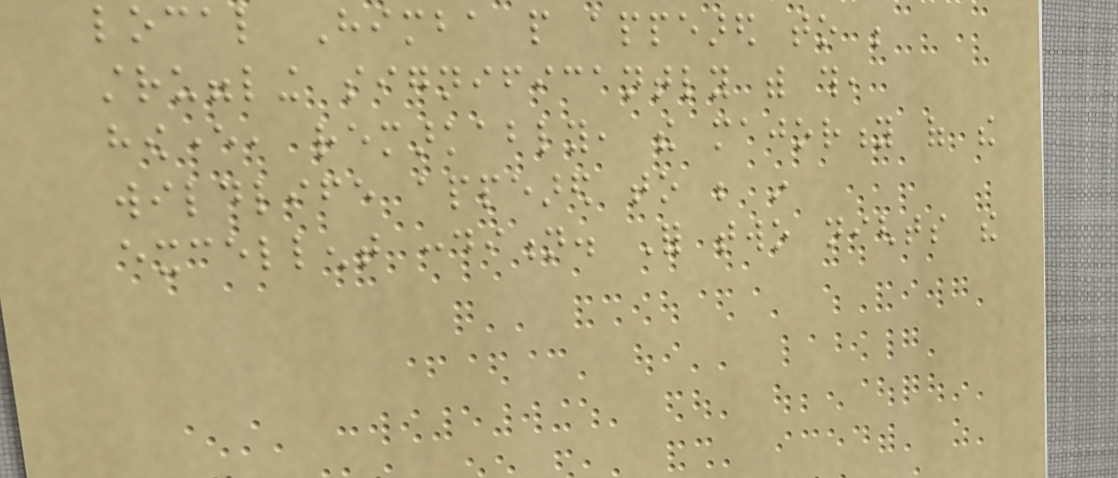local Himba people appeared to be
struggling significantly with this,
however, remarkably, the majority of the
wildlife appeared to be in
excellent condition. For two nights the
